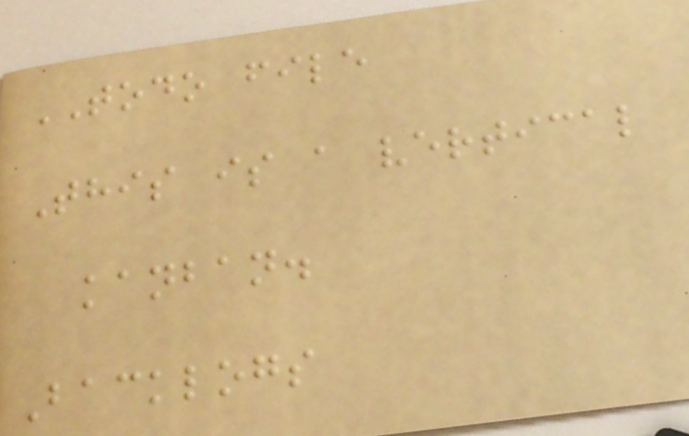TODO file
This is a vertical
kanban.
Backlogs
